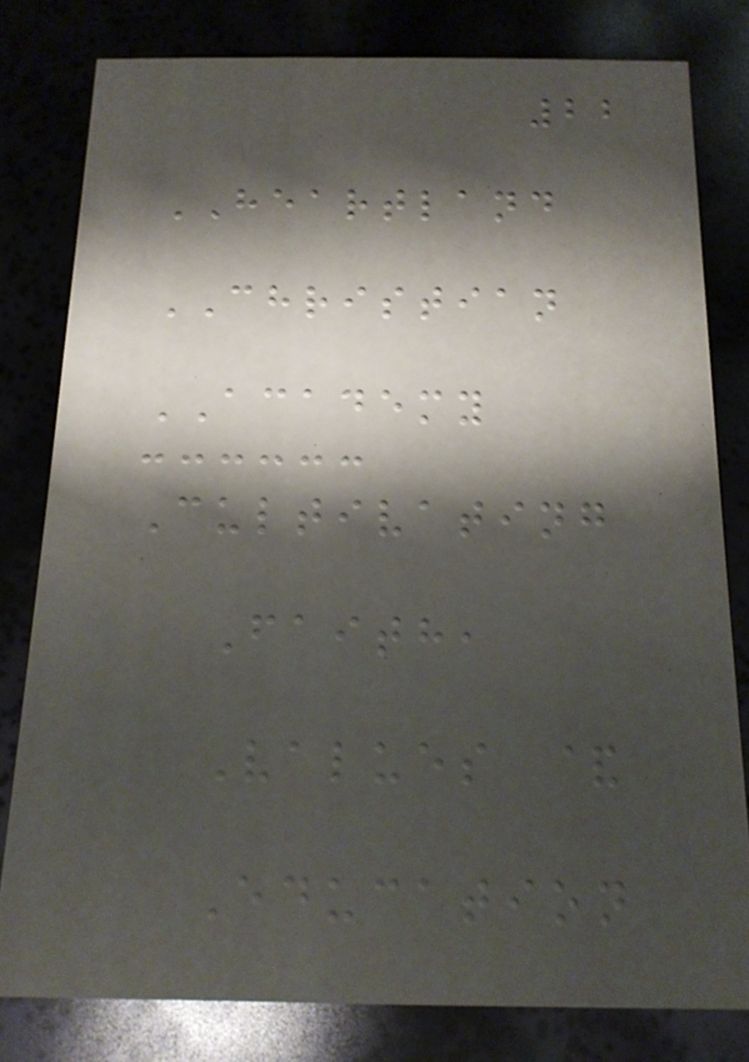22
HEARTLAND
CHRISTIAN
ACADEMY
Cultivating
Faith,
Values &
Education
